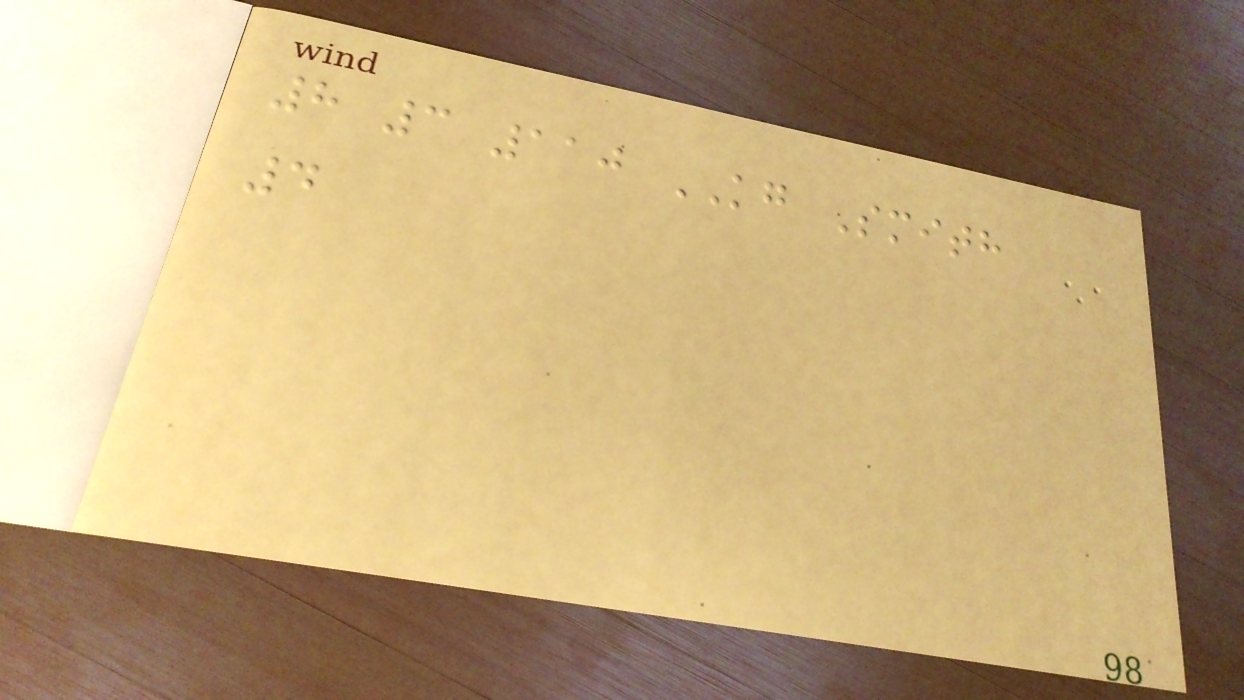8 3 110 KG Smith
4
